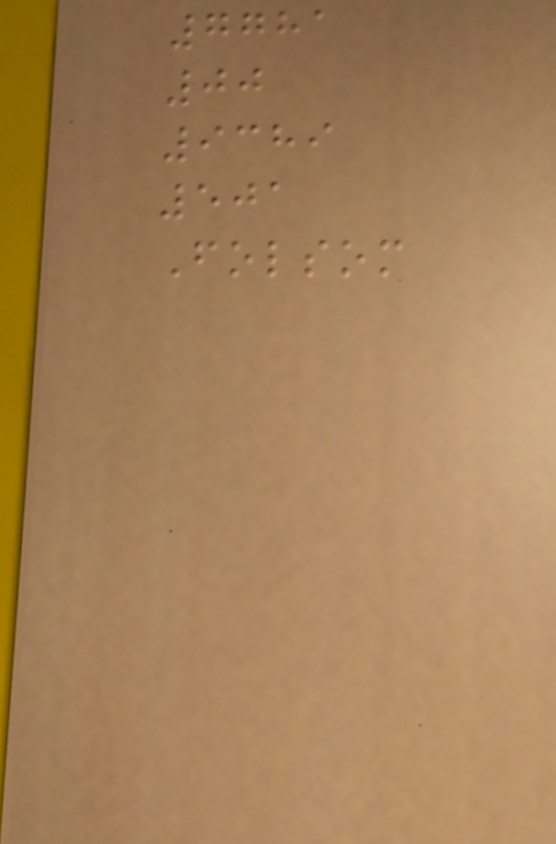7781
00
9389
501
Folsom
